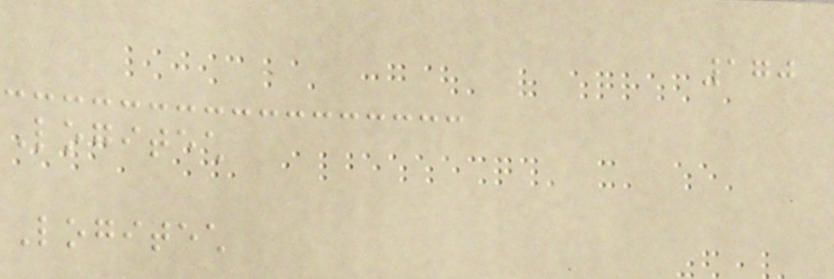170
Logitech
Logitech
